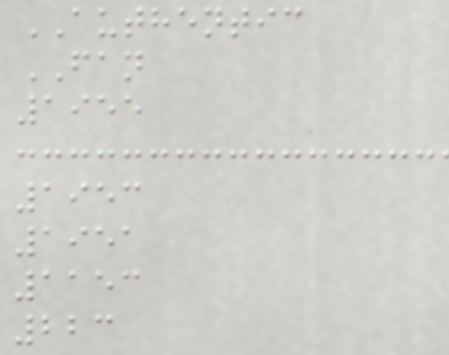AUTHENTIC
FAN
1955
1953
1951
1153
223
